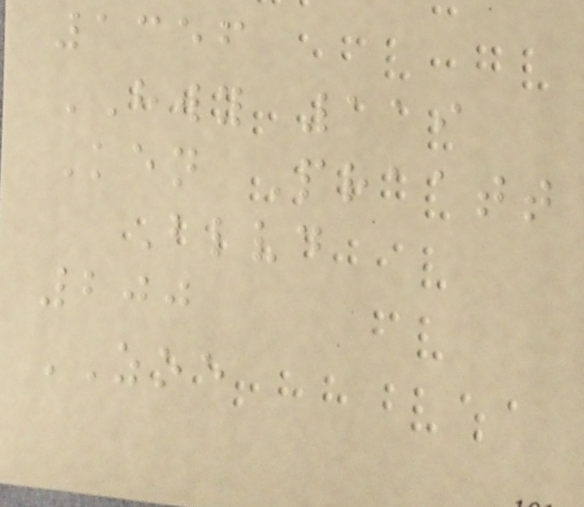1356
HWY 119
Ken Praatt
Blvd
200
ZOE
